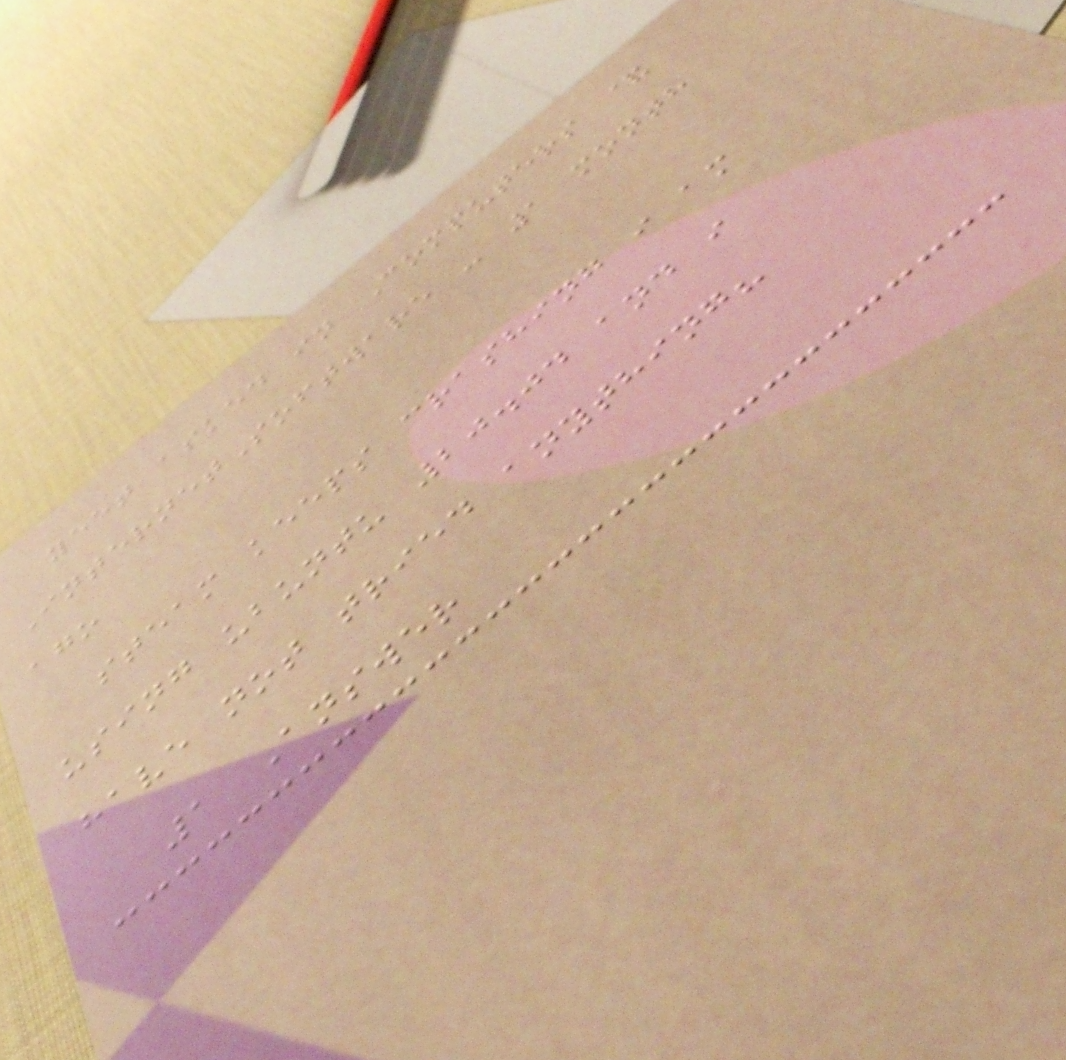yeet asked in Computers &
InternetSoftware - 1 month
ago
steam keeps crashing i am
using ubuntu 20.04 and i
have not tried anything?
1 Answer
